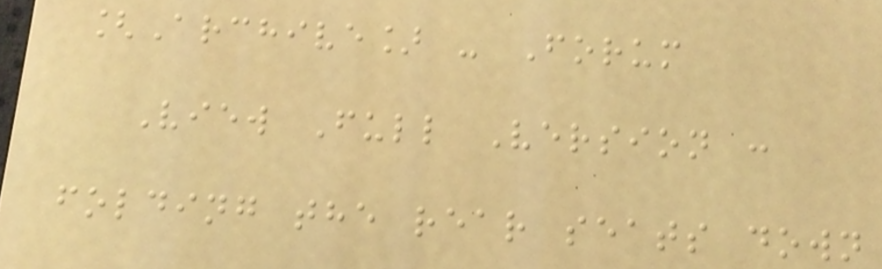[Archive] - Forum
View Full Version :
folding the rear seats down
